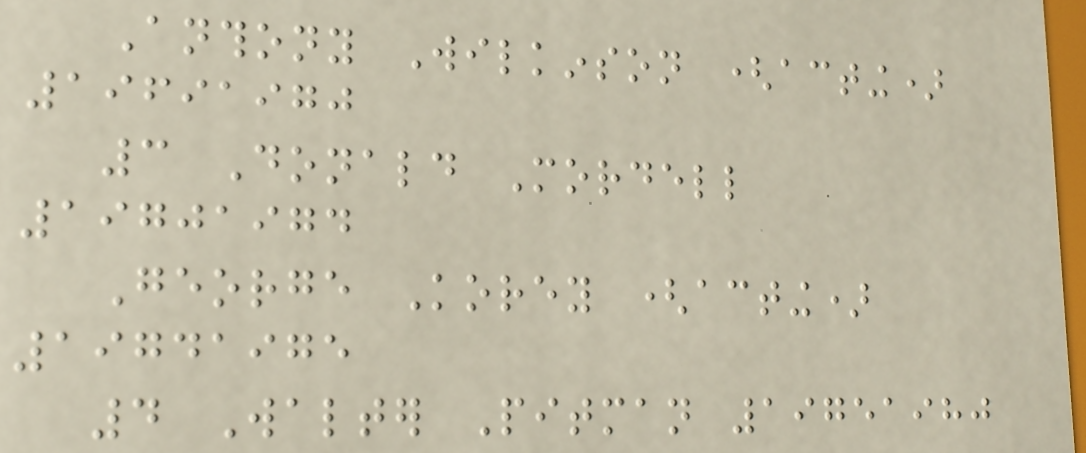Anthony Wilkinson (acting)
19691970
3 Donald Mordell
19701974
George Korey (acting)
19741975
4 Walter Pitman 19751980
